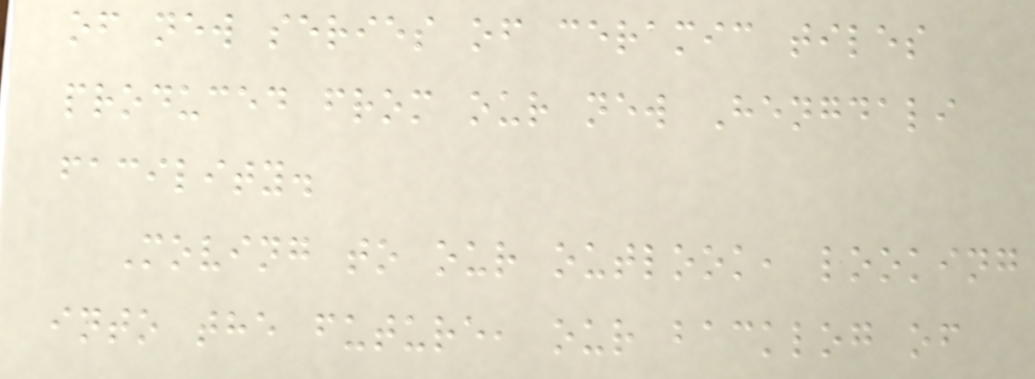of new series of ceramic tiles
produced from our new Hengdali
facility.
Moving to our outlook, looking
into the future, our backlog of
